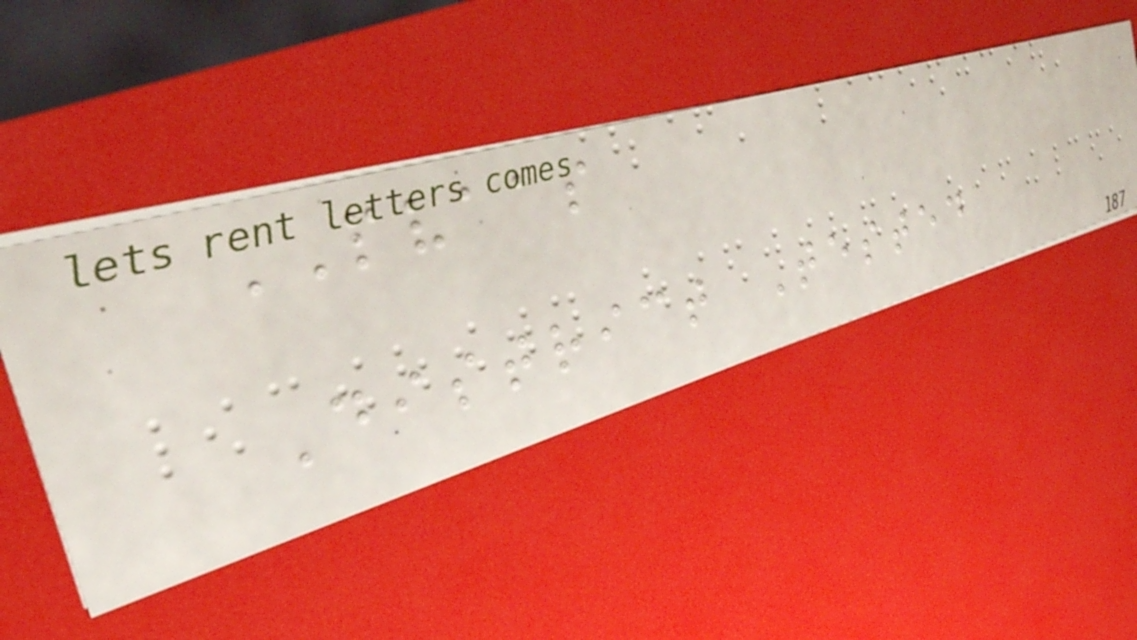PVAAS
District Tested
